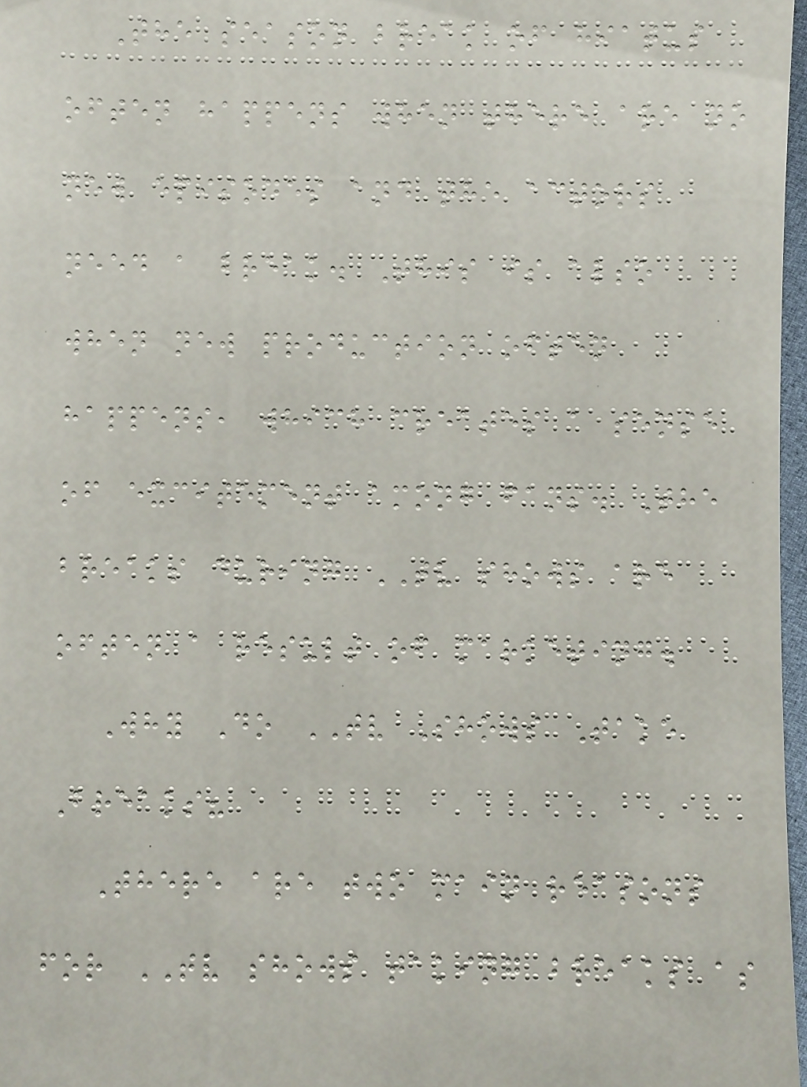The season break of hiatus
often happens when there are no
new episodes and the actors
need a break. This is also
when new production often
happens, which creates a sense
of excitement among fans. The
breaks during TV shows are
often a result of marketing.
Why Do TV Shows Take
Breaks?
There are two main reasons
for TV shows taking breaks as
